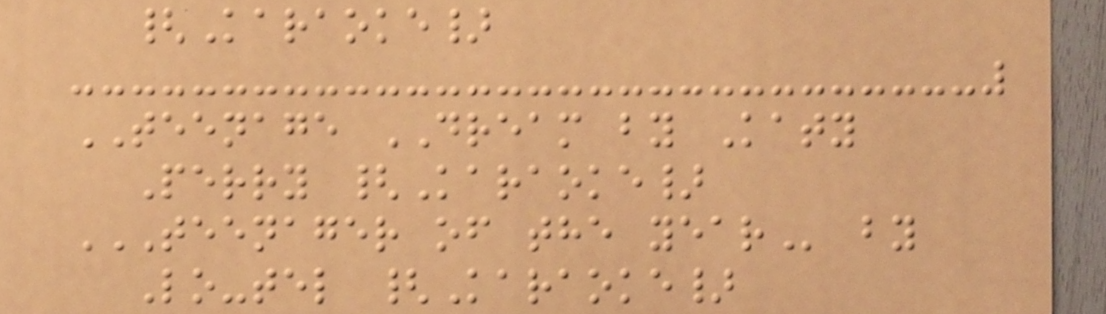{Karaoke}
TEENAGE DREAM by Katy
Perry {Karaoke}
TEENAGER OF THE YEAR by
Lo-tel {Karaoke}
